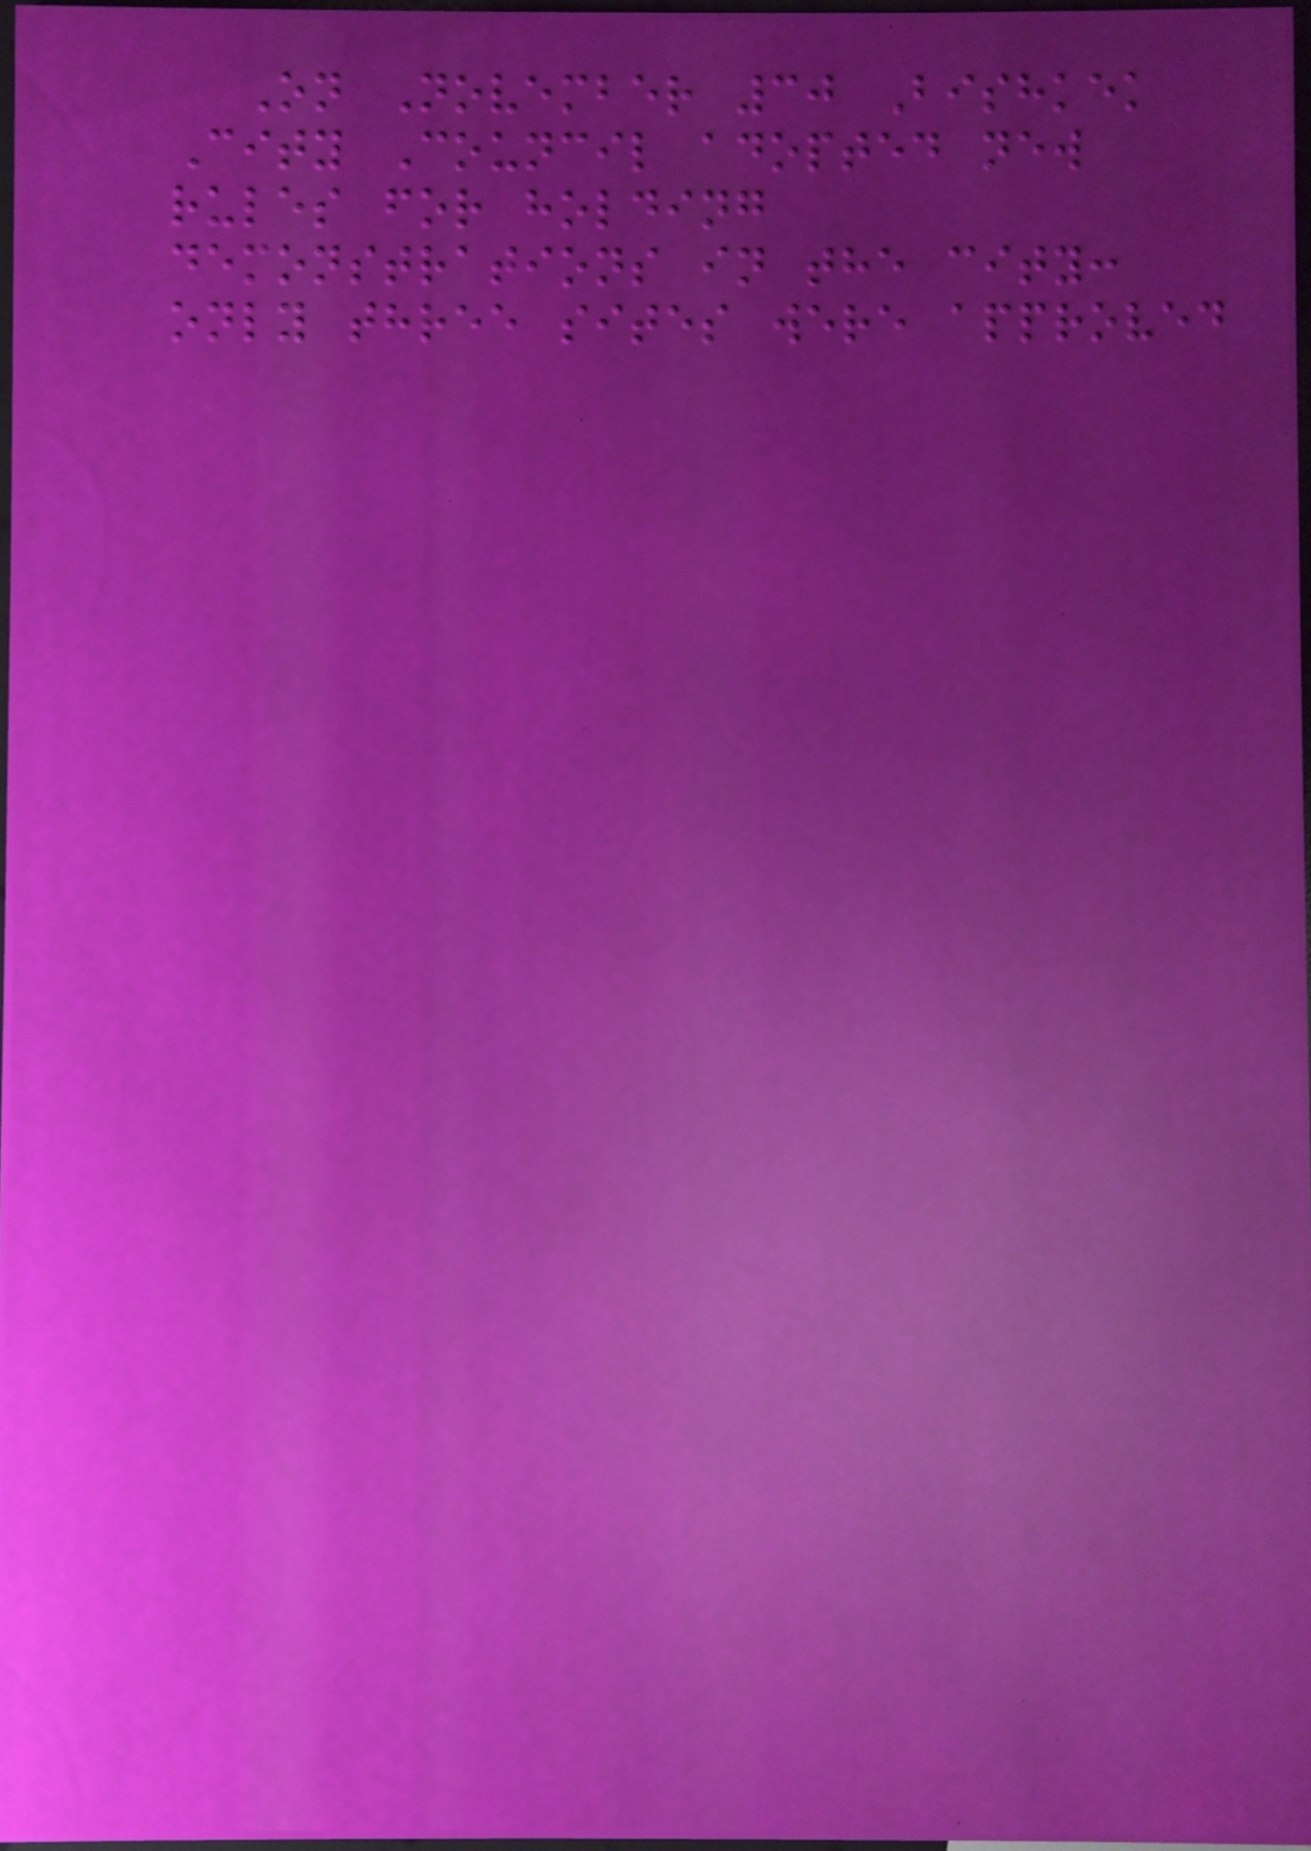On November 30 Bishkek
City Council adopted new
rules for holding
demonstrations in the city:
only three sites were approved
